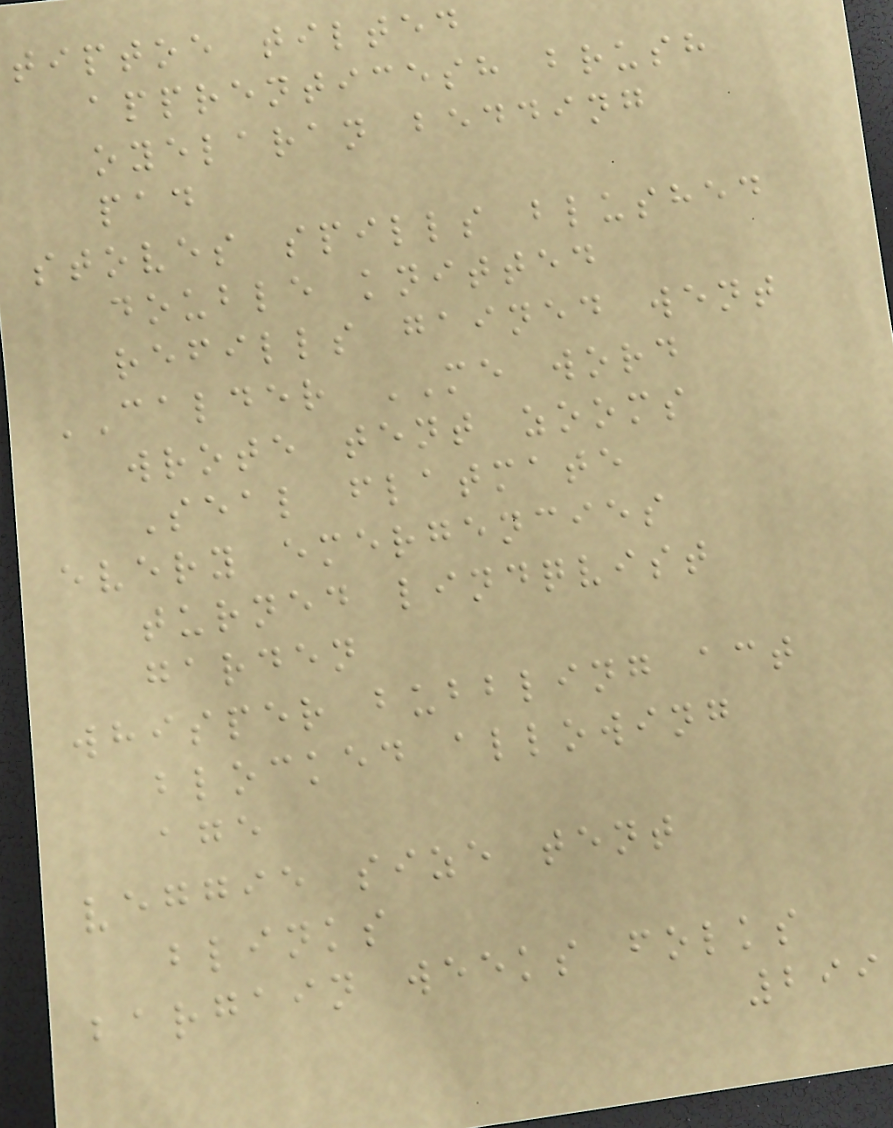tiptoe tilted
apprenticesh brush
oyelaran bedding
pad
stoves spills blushed
double knitted
refills gained went
CALDER ME word
wrote tent zooms
Seal flatmate
every emergencies
turned lindqvist
garden
whisper bubbling act
blocked allowing
age
veggie size tent
blinks
bargain weeks folks
299
